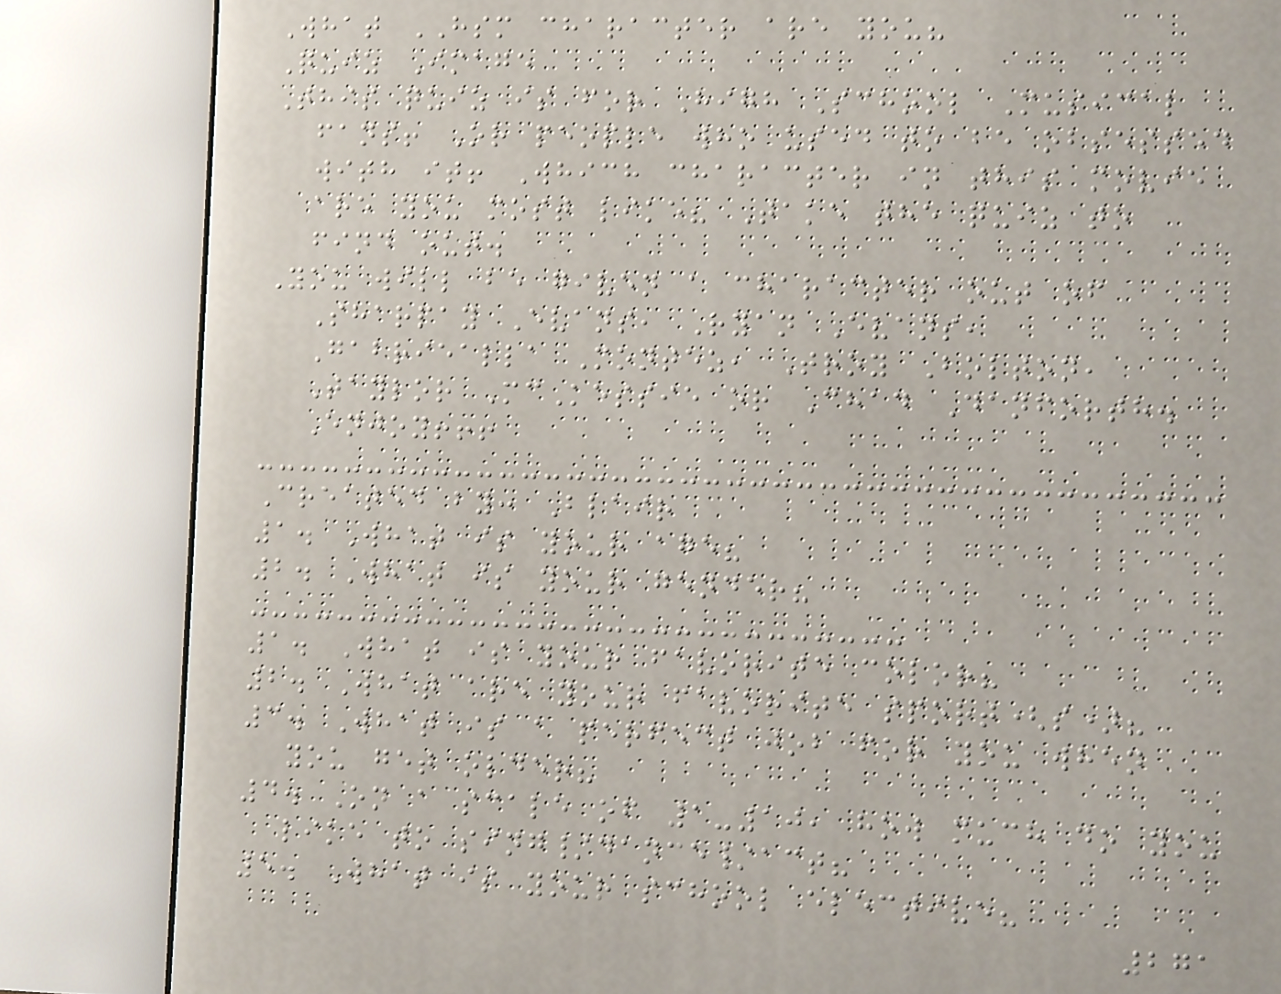What HSM character are you?
Quiz Image
This quiz is for High School Musical
fans! Or people who used to be obsessed
with it! Which character in this movie
are you most like? Take the quiz to
find out.
You will be given a character out of
Sharpay Evans, Ryan Evans,
Gabriealla Montez, Troy Bolton,
Taylor McKessie or Chad Danforth.
Enjoy!!!
Created by: Blair
1. What is your age?
2. What is your gender?
1. What is your favorite color?
2. What are your favorite sport(s)?
3. What is a perfect job for you when
you get older?
4. On a scale of 1-10, how much do you
like to sing/dance/act?
5. What is your school elective?
271
